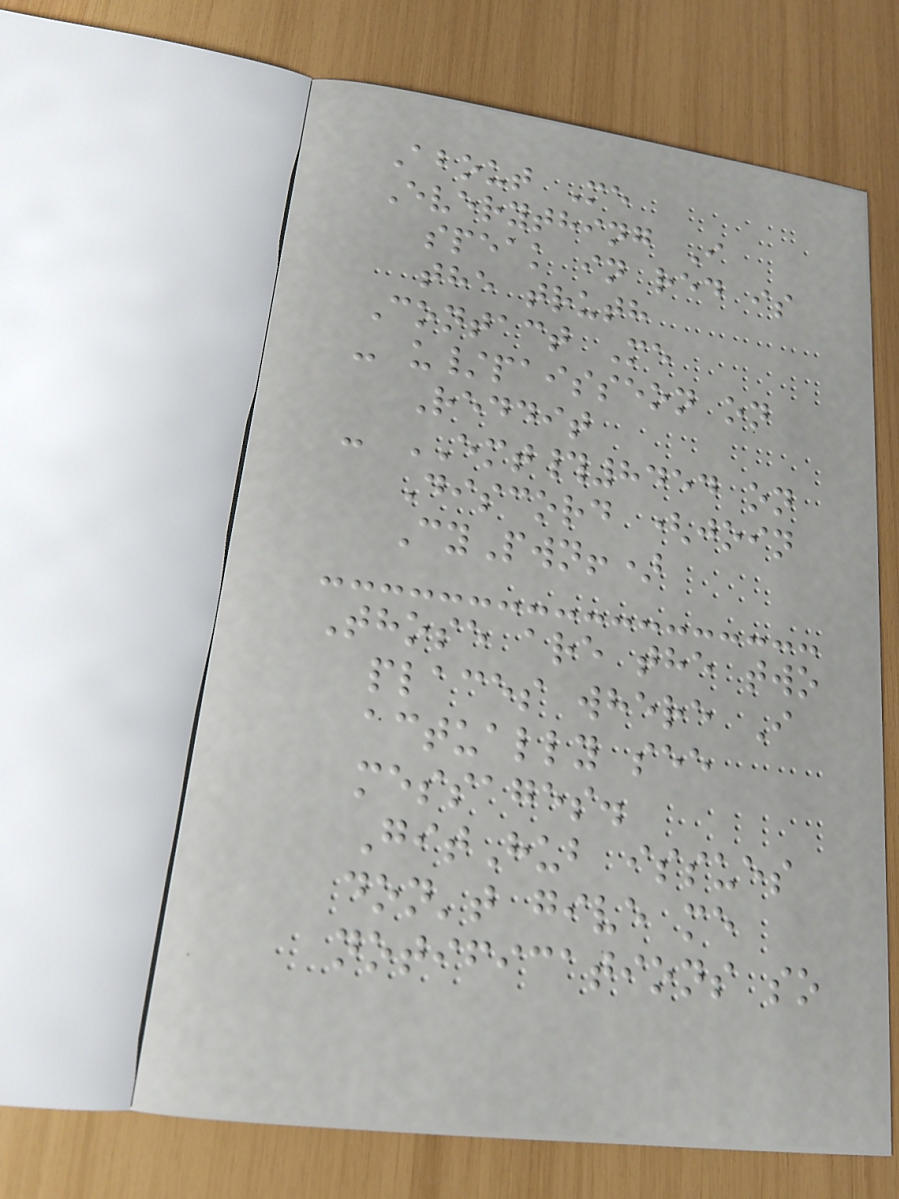About Me
Everything I
speak in red is
the truth
Contact Me
- u/paisseon on
Reddit
- EMT#8454 on
Discord (join
CyPwn!)
Those are the two
places where I
actually see
messages.
GitHub issues
don't give me
notifications so
